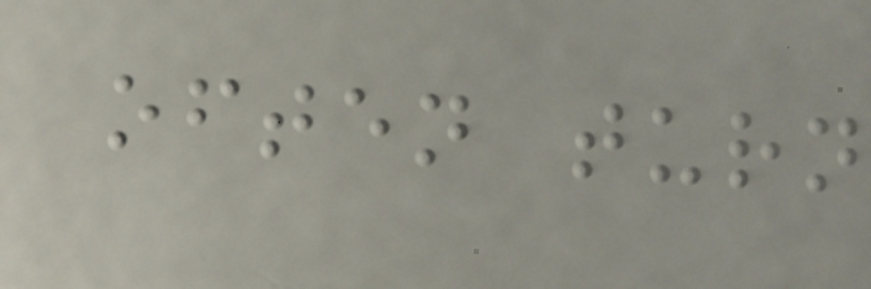often turn
